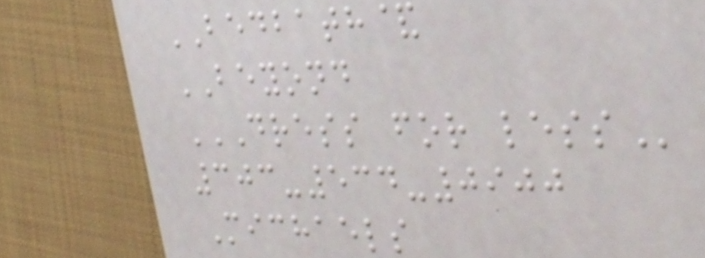BEDBATH&
BEYOND
DRESS FOR LESS
303-534-0900
Michaels
